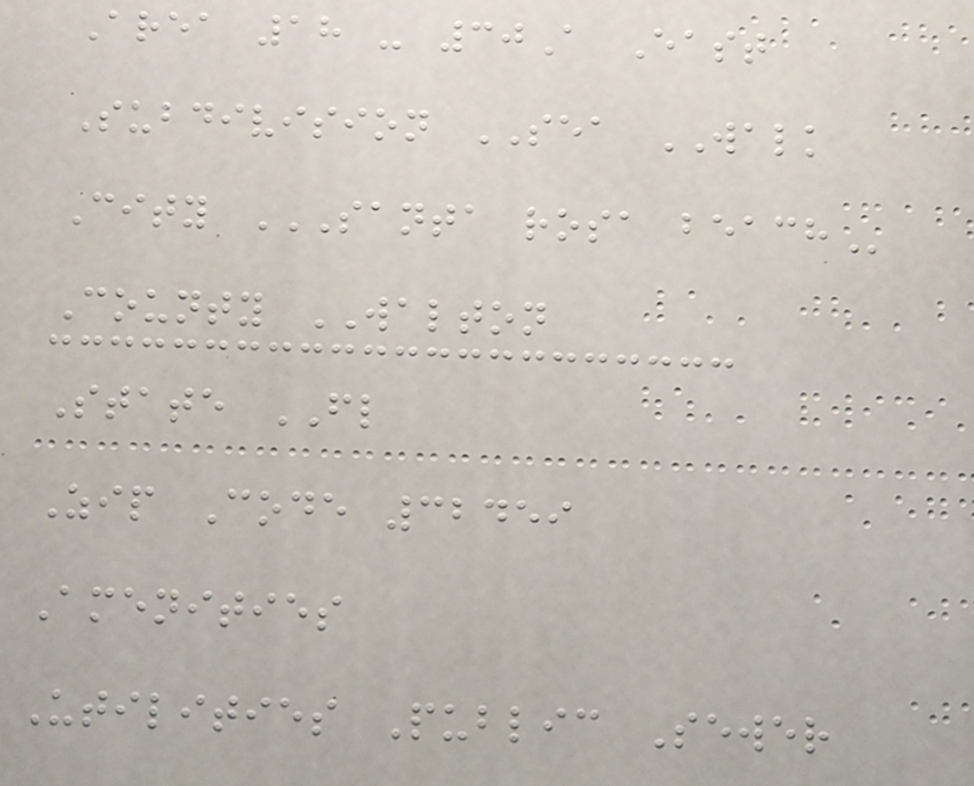Area 18 - 30A East
Subdivision SEA WALK
City SANTA ROSA BEACH
County WALTON
State FL
Zip Code 32459
Amenities
Utilities Public Sewer
